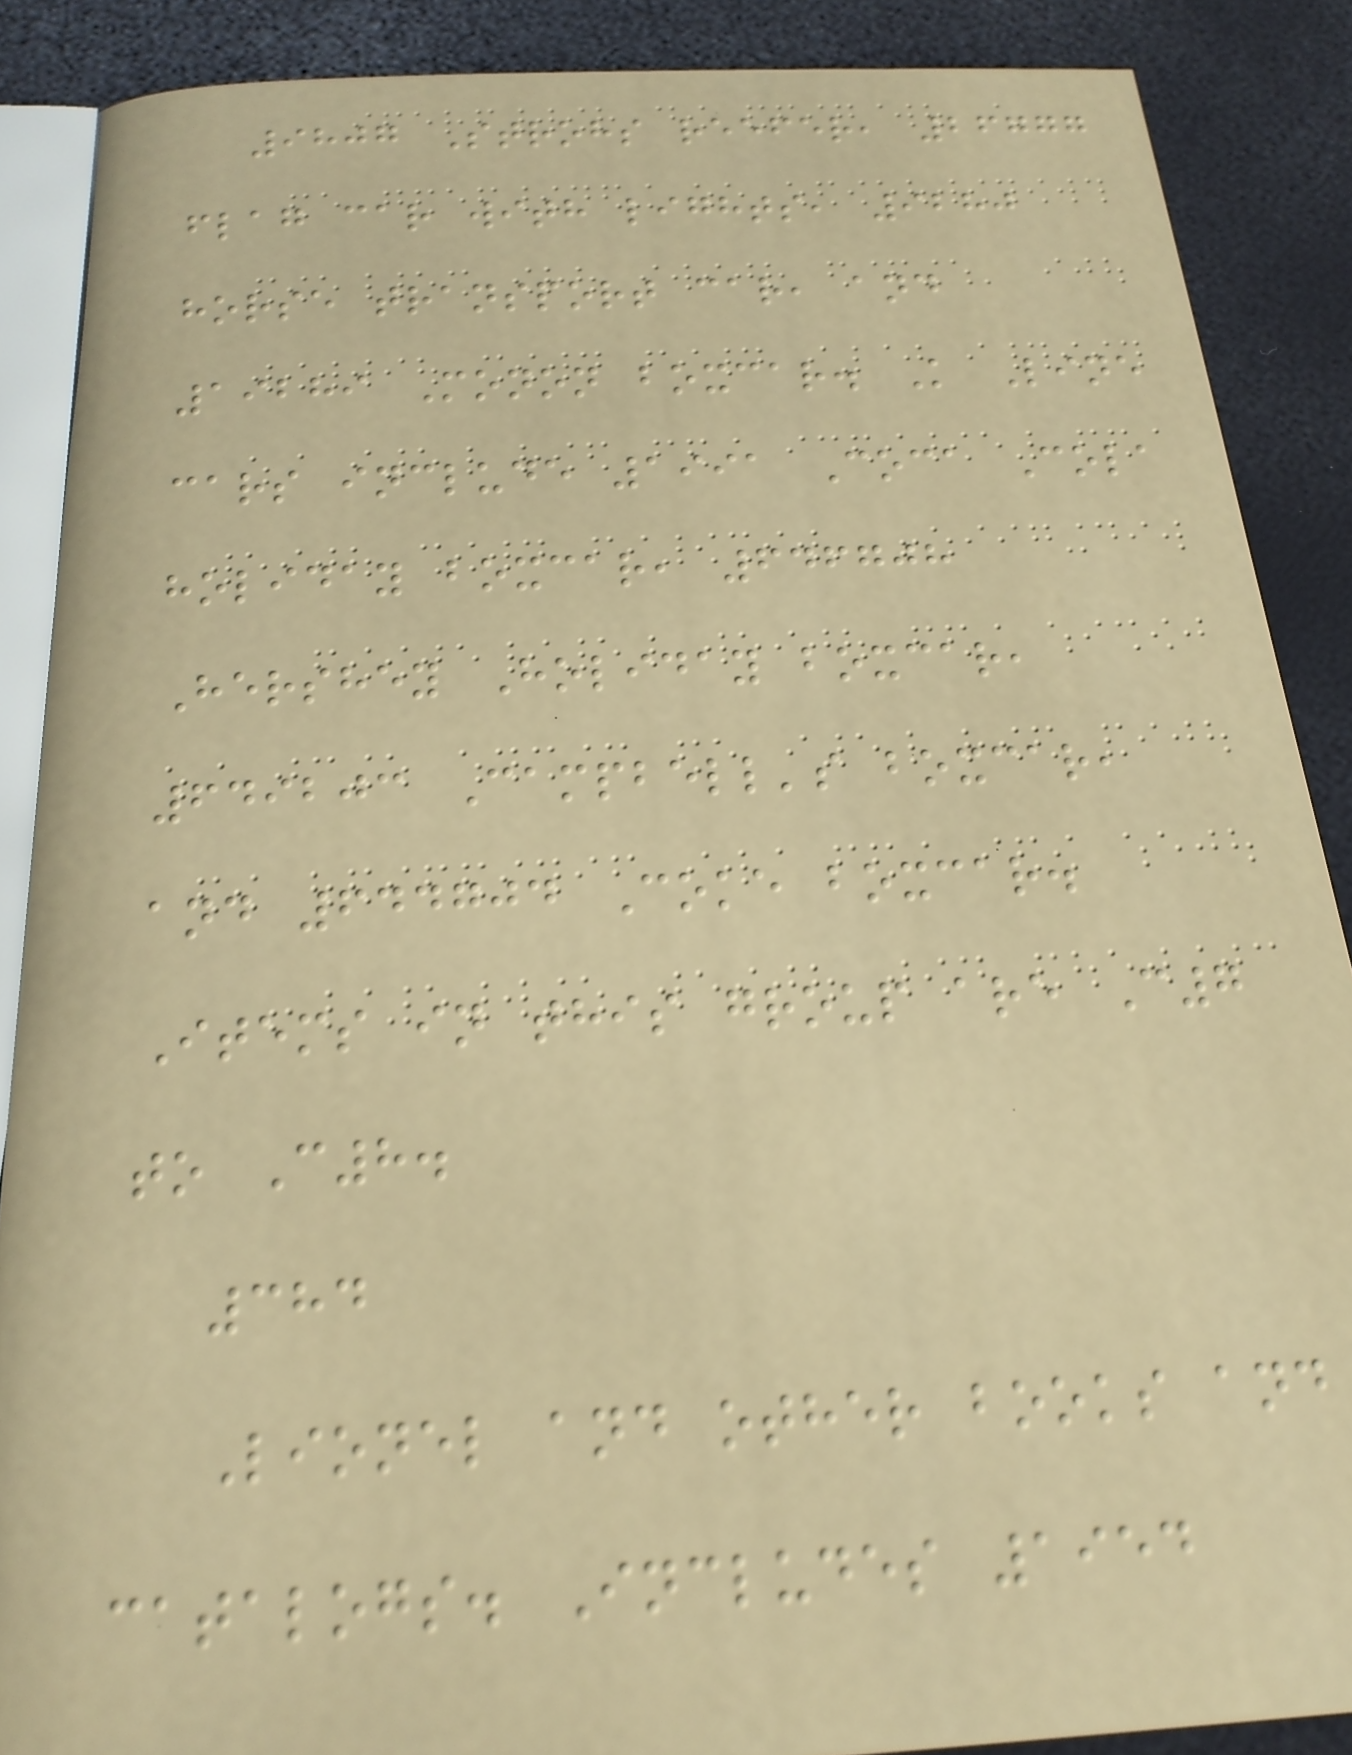9807 Strohs reefer, 26777
flag car with lights, 9280
horse transport car, and
19289 Monon boxcar. K Line
cars include 1991 Coca Cola
holiday boxcar, 646708
Hershey Holiday boxcar,
649203 Campbell's boxcar,
and 644704 Coke boxcar.
Items in this group are C7
to C8.
384
Lionel and other books and
catalogs. Includes 1954
